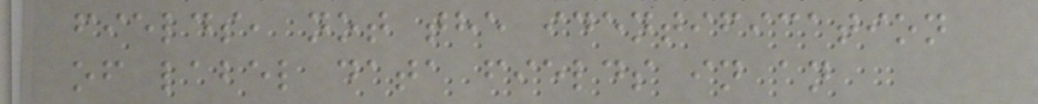fields, not the identification
of label data fields in an
